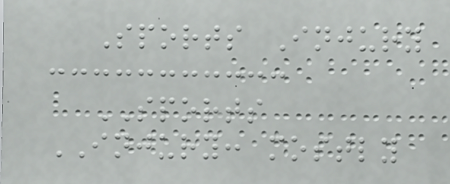Sports Injury
SPORTS
INJURY: mostly
